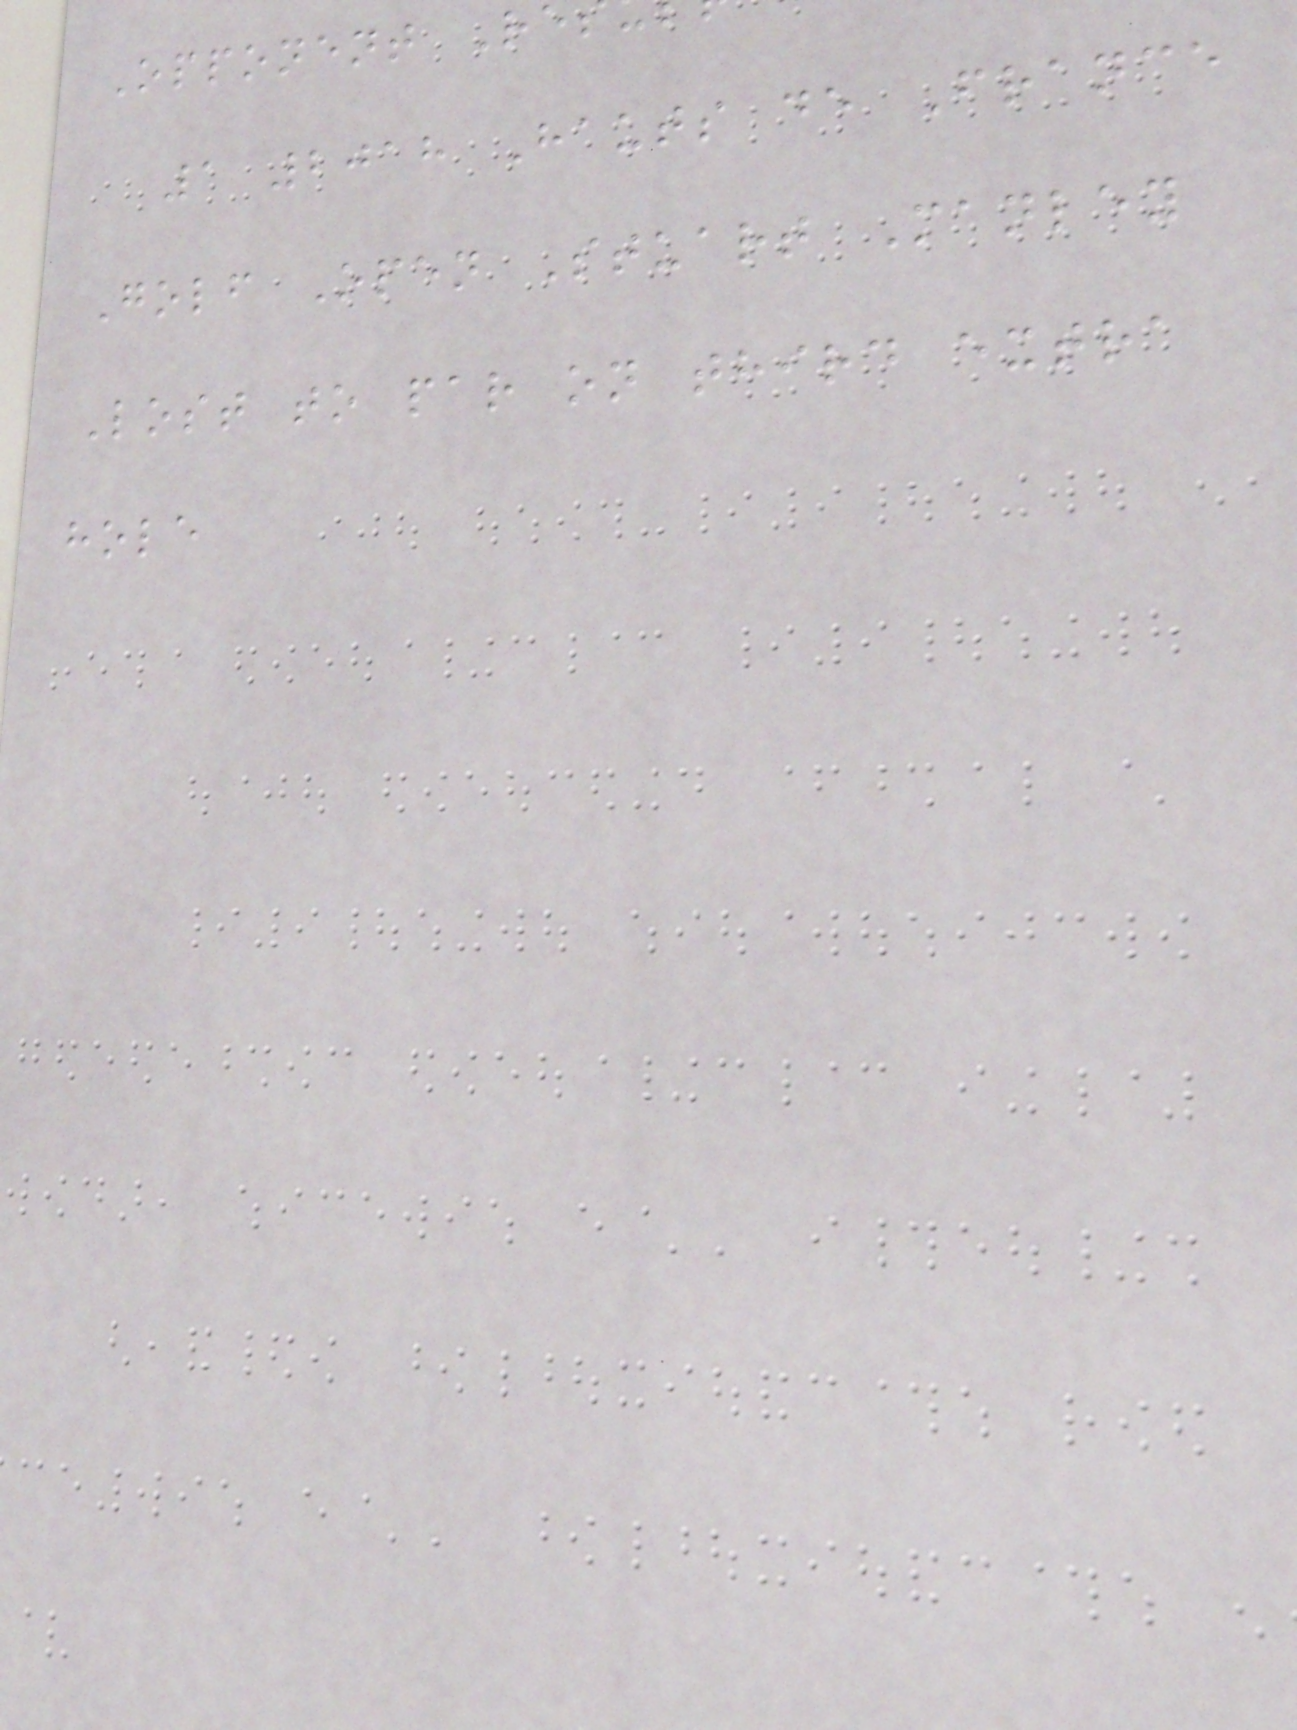Opponent Re
1 2018 Hauts de France
Golf Open Stuart Manley
Lost to par on third extra
hole
